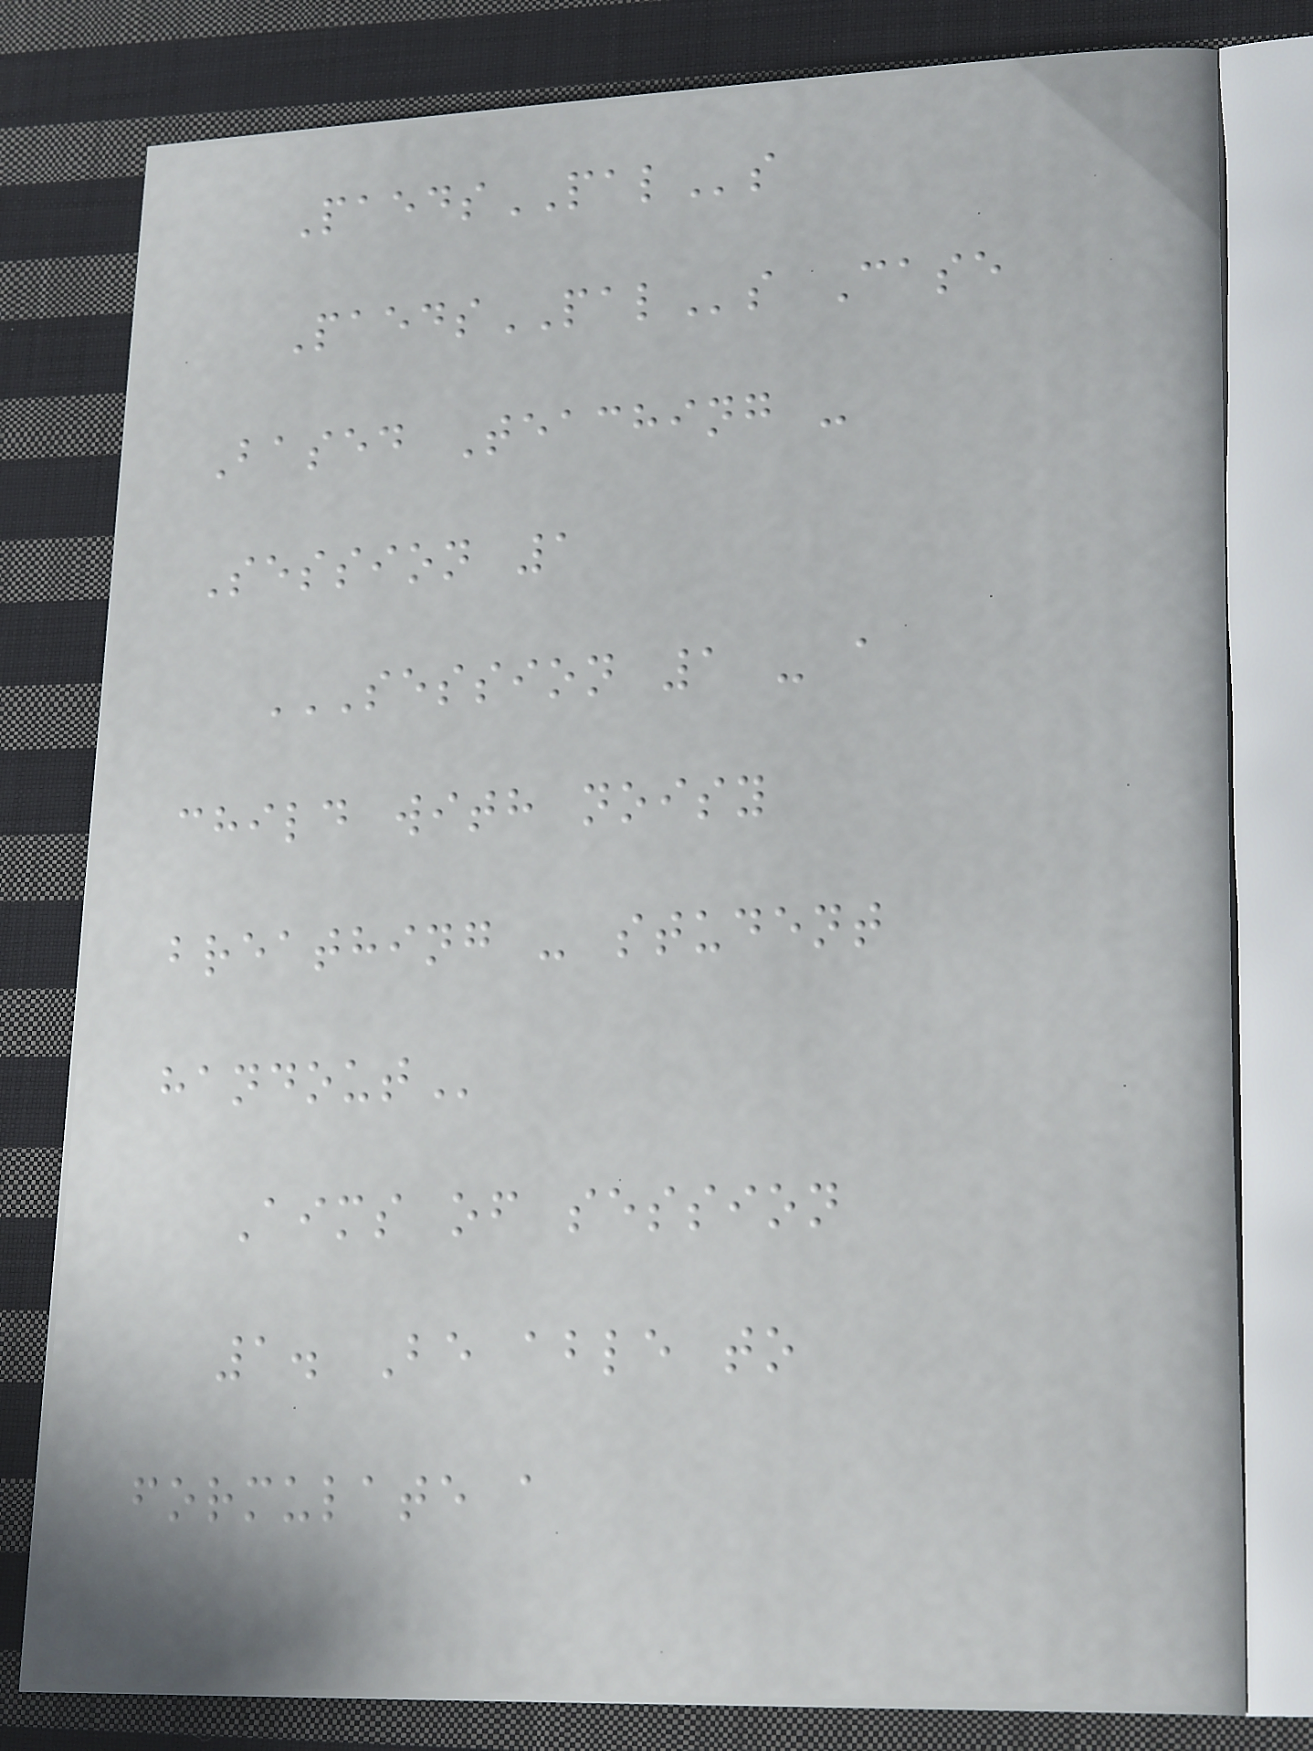PaedsPALs
PaedsPALs Case
Based Teaching -
Session 1
SESSION 1 - A
CHILD WITH NOISY
BREATHING - STUDENT
HANDOUT
Aims of session
1. Be able to
formulate a
